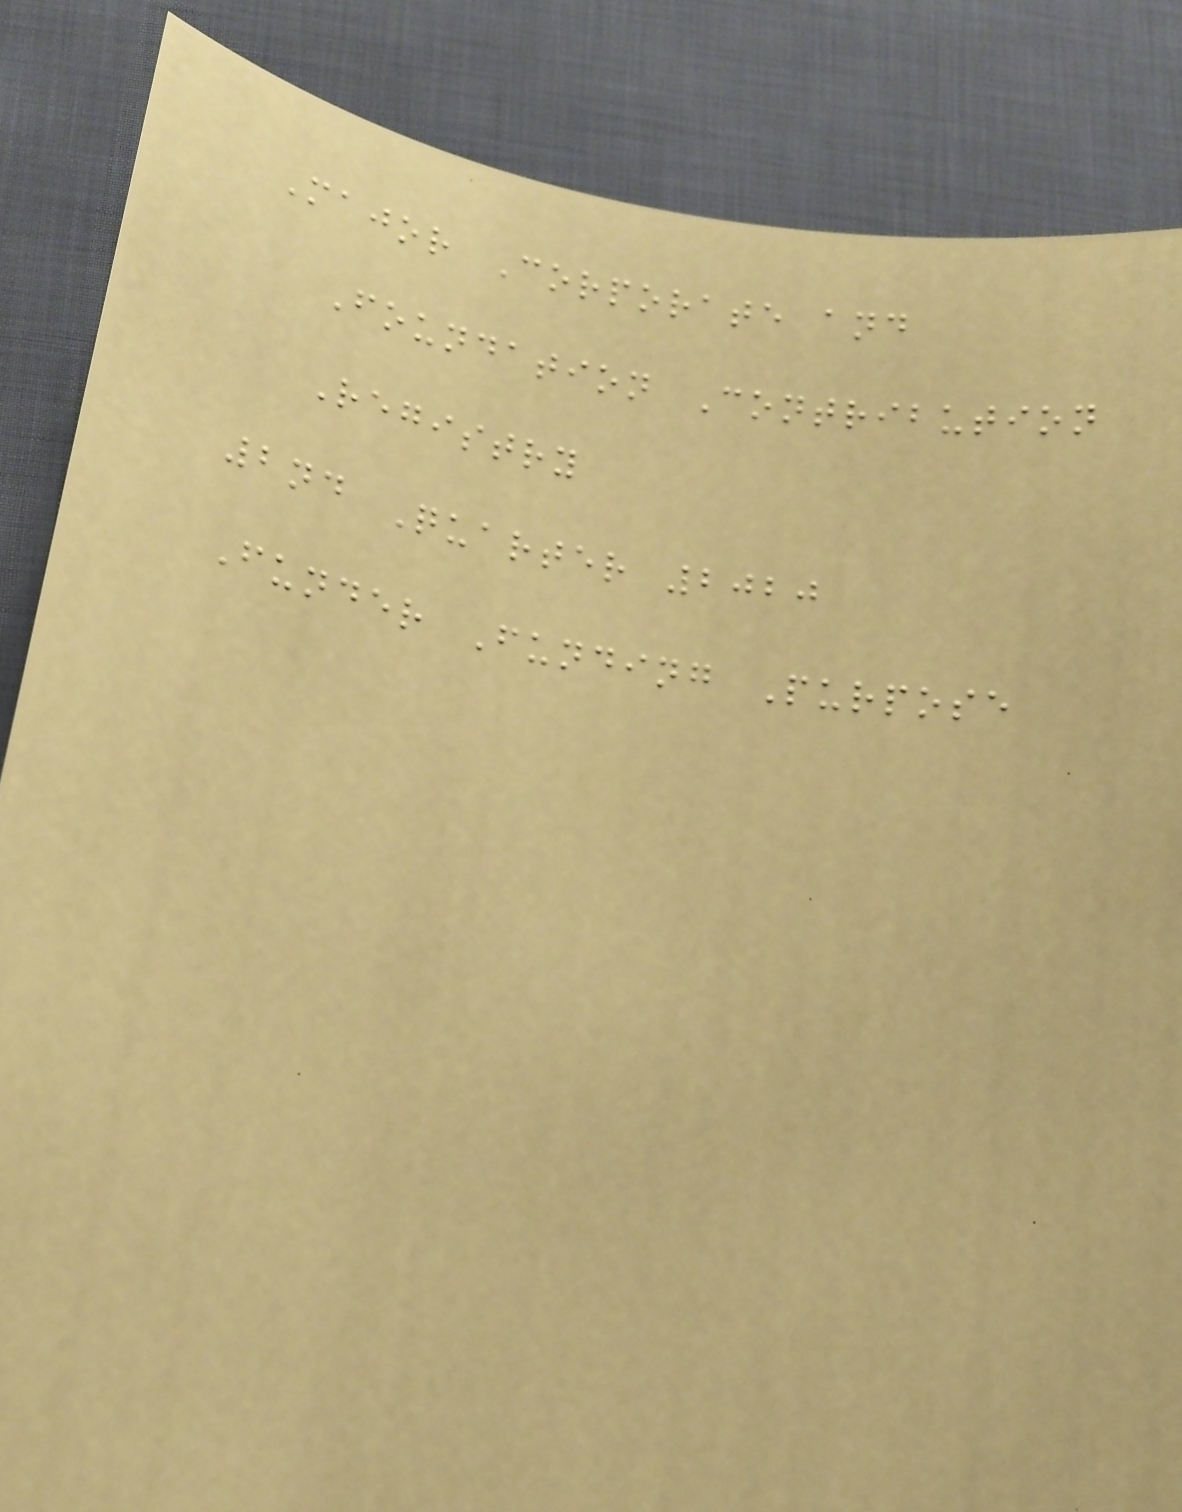Major Corporate and
Foundation Contribution
Registry
2nd Quarter 2020
Funder Funding Purpose
